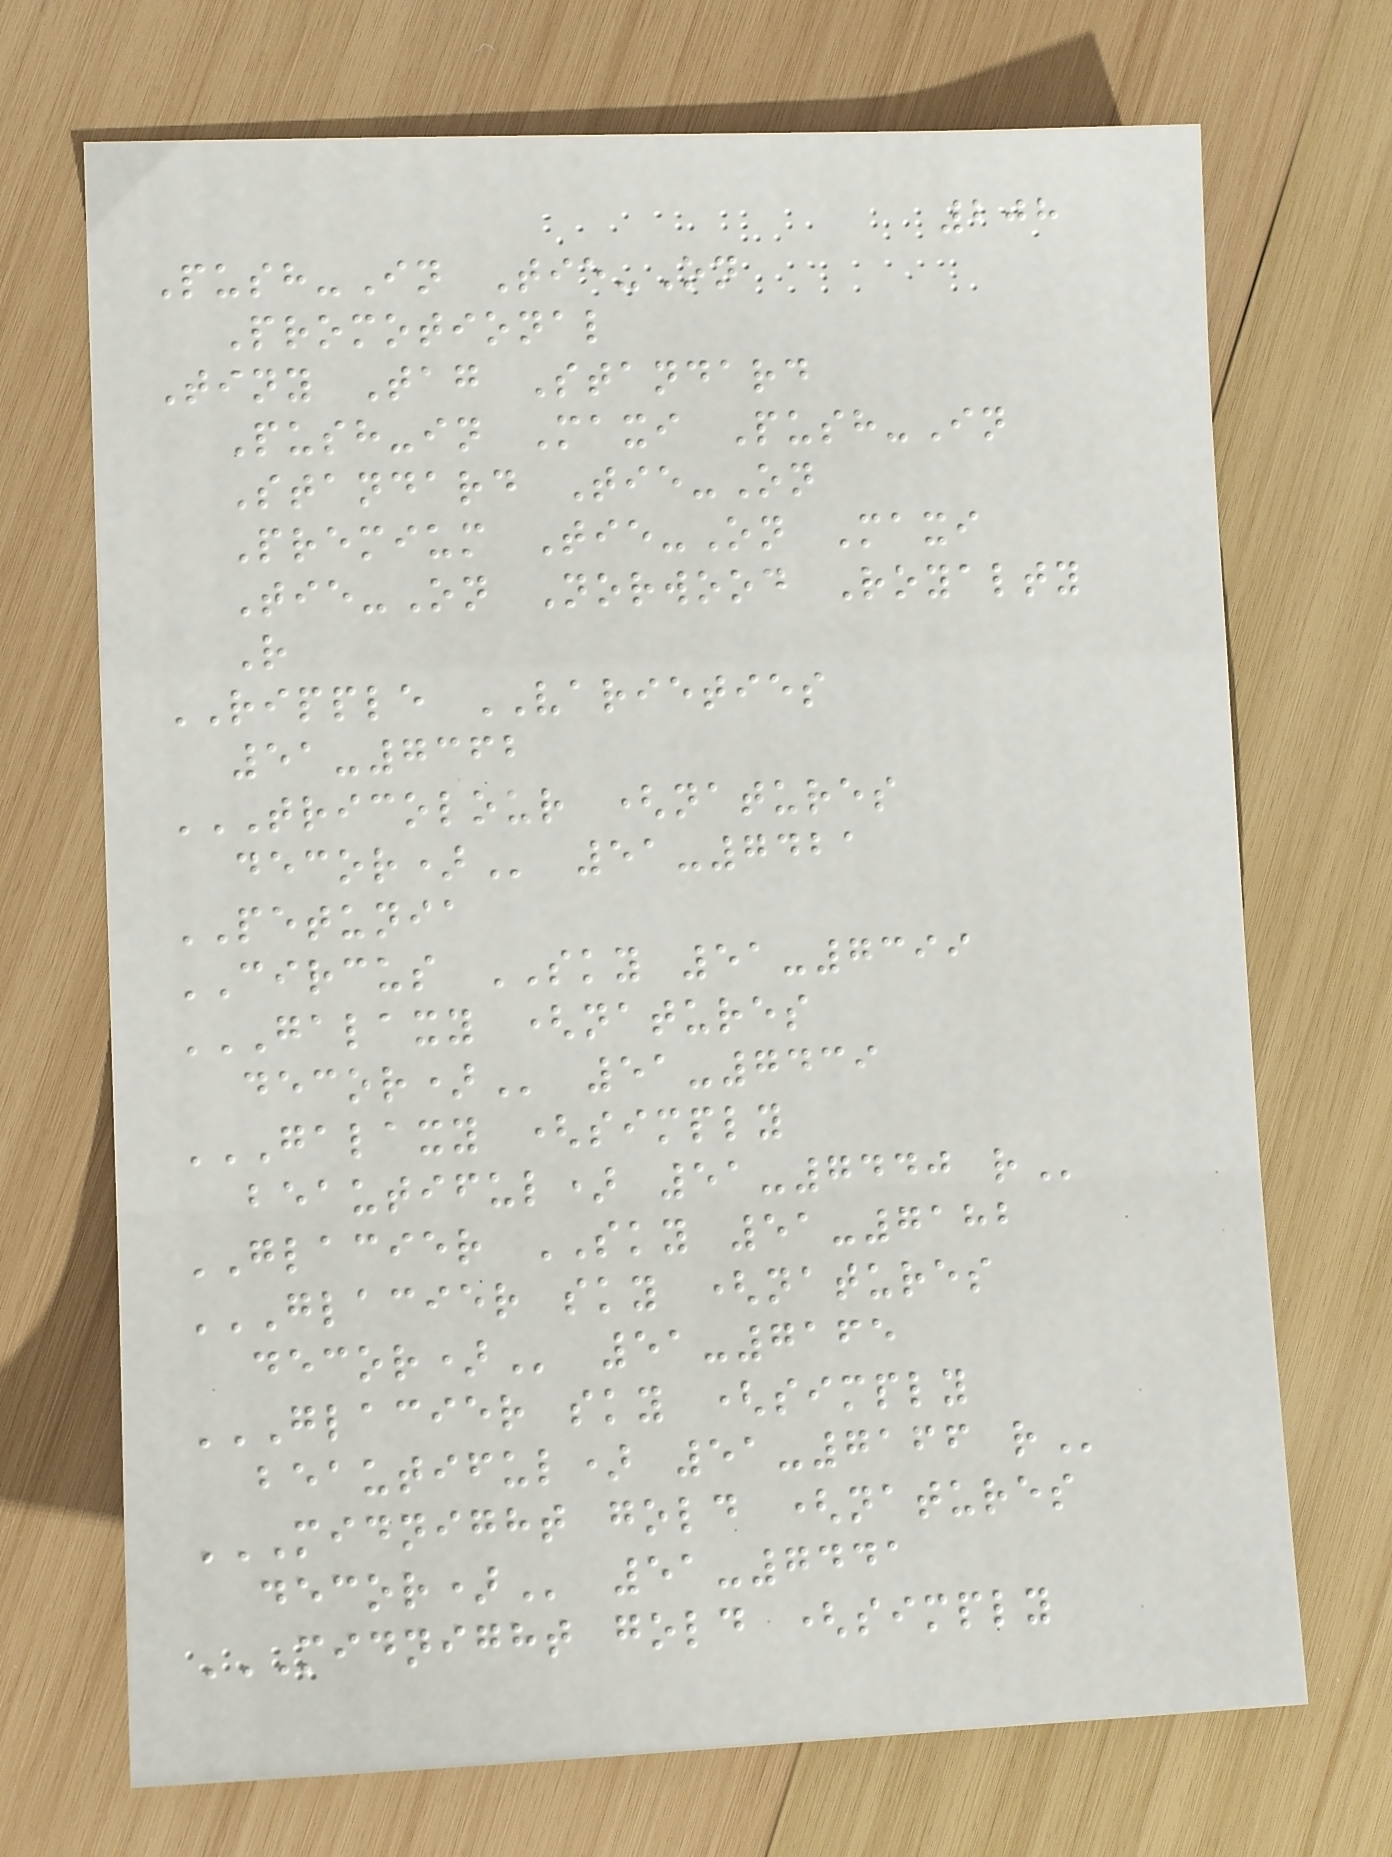208
Push-In Tie-On
Promotional
Tiny Tag Standard
Push-in Maxi Push-In
Standard Tie-On
Premium Tie-On Maxi
Tie-On Norwood Royalty
R
RIPPLE VARIETIES
51-7362
TRICOLOUR (NATURES
DECOR) 51-7421
PETUNIA
CIRCUS SKY 51-7399
GALAXY (NATURES
DECOR) 51-7439
GALAXY (SIMPLY
BEAUTIFUL) 51-7440 R
GLACIER SKY 51-7182
GLACIER SKY (NATURES
DECOR) 51-7165
GLACIER SKY (SIMPLY
BEAUTIFUL) 51-7166 R
MIDNIGHT GOLD (NATURES
DECOR) 51-7441
MIDNIGHT GOLD (SIMPLY
